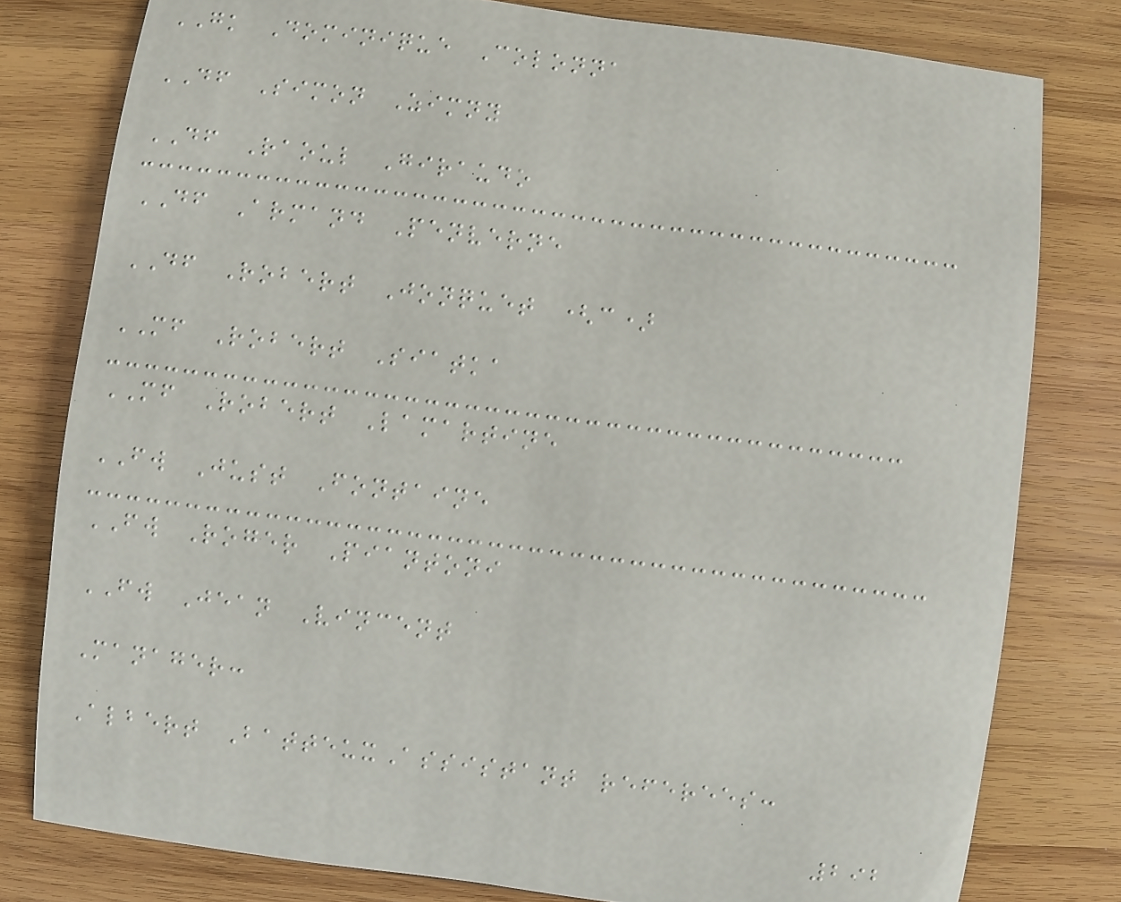GK Dominique Colonna
DF Simon Zimny
DF Raoul Giraudo
DF Armand Penverne
DF Robert Jonquet (c)
MF Robert Siatka
MF Robert Lamartine
FW Just Fontaine
FW Roger Piantoni
FW Jean Vincent
Manager:
Albert BatteuxAssistant referees:
292
